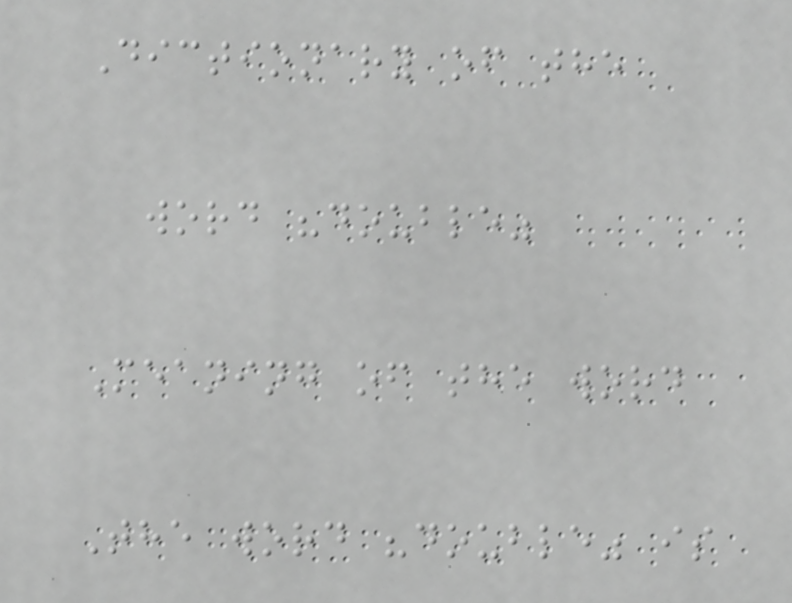Dictionary of the
word "double"
Meaning of the word
The word "double" is
